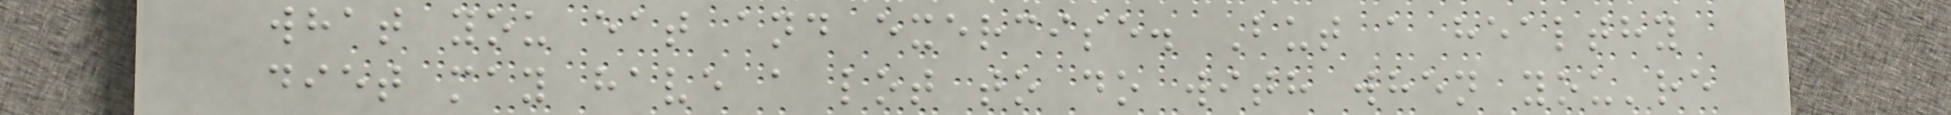what you eat and exercise. But a healthy
diet may have a lot to do with when you're
